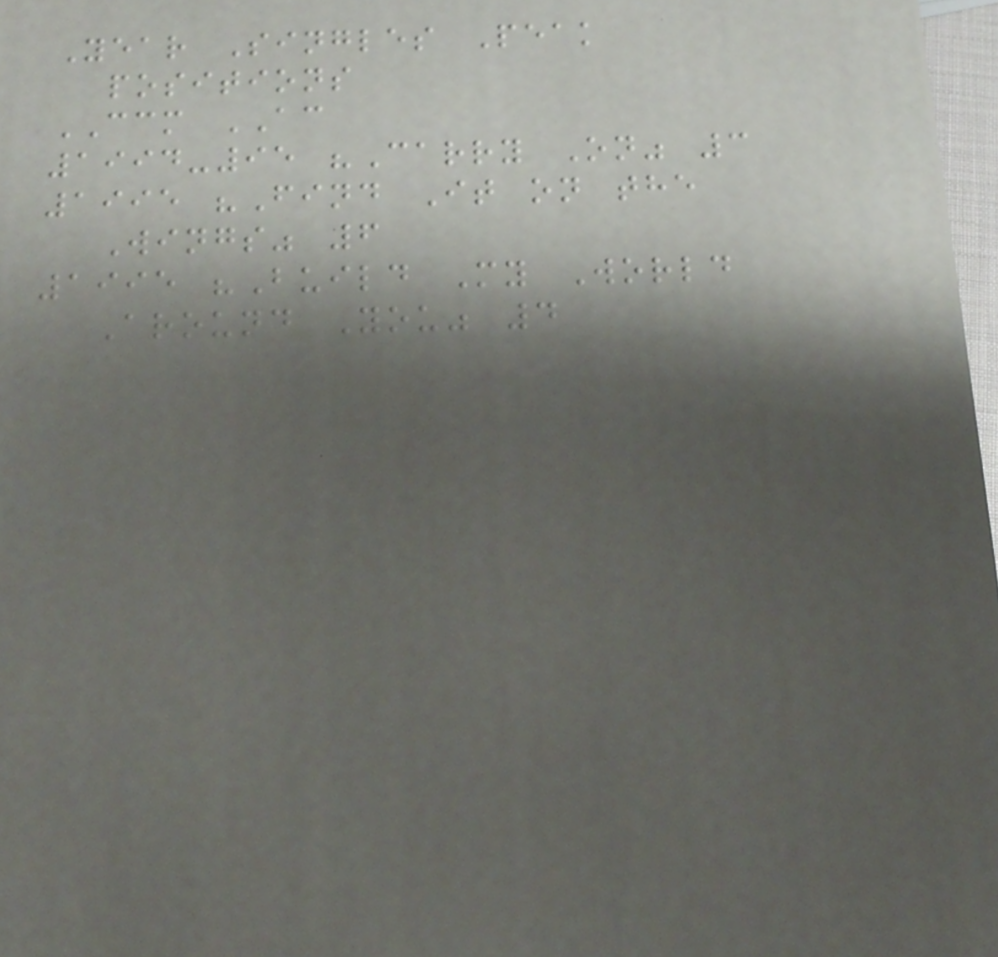Year Singles Peak
positions
CCM AC
1994-95 "Carry On" 3
1995 "Find It on the
Wings" 6
1995 "Build My World
Around You" 4
